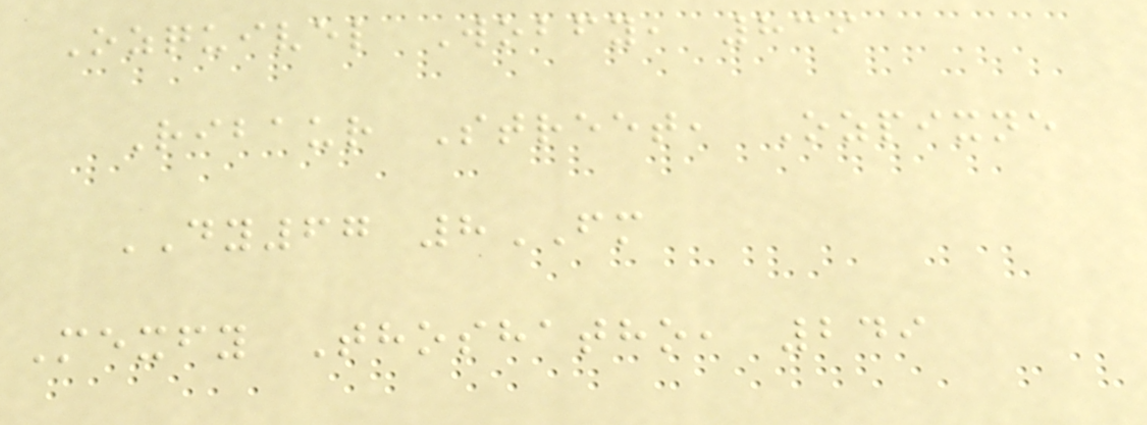Ozquivel Wobfy, 839
Ribaur Street, Ozpixne
DY67 8FM
Mexfy Thoshatho, 249
